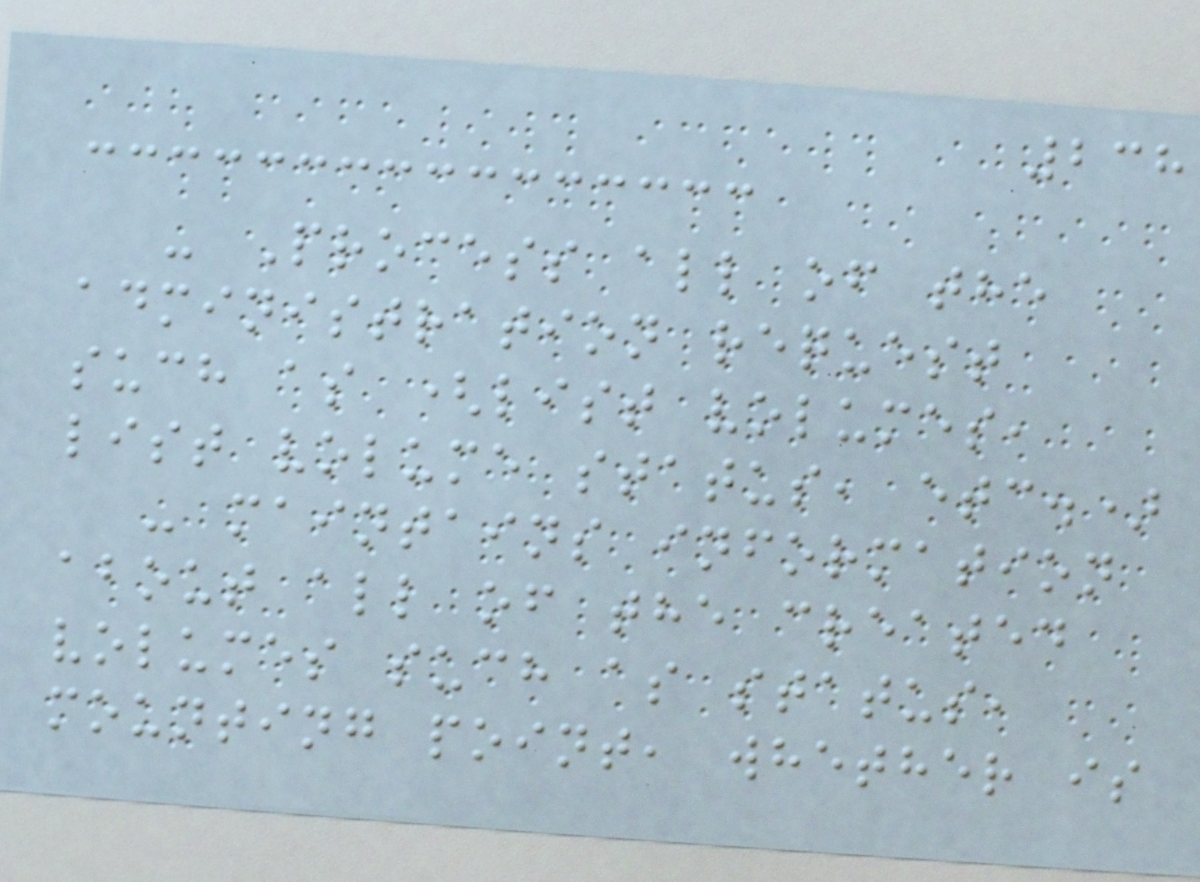238
- Process all of the
administration request
such as (list volumes,
list volume status, etc.)
- maintains information
about all of the created
volumes such as status,
mounting point, whether is
